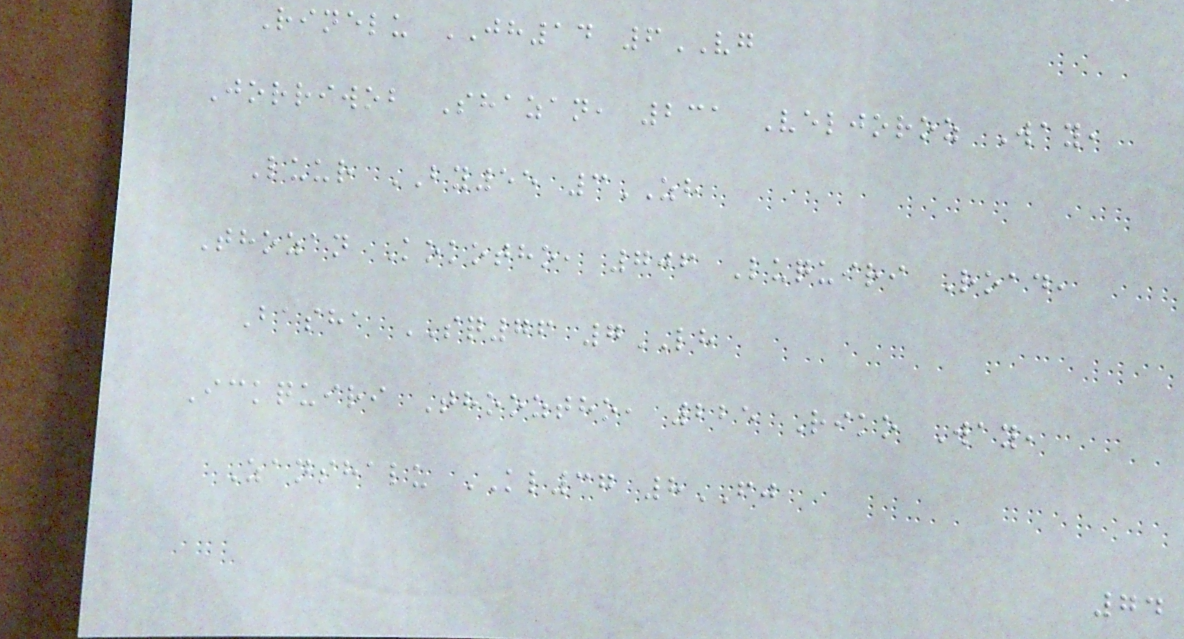Rinelu JH14 6VG
Jorriwob Shazan, 231 Veljoroz Way,
Luur BY55 3ZH
Thozan Kokotho, 706 Luquiri Road,
Basha SQ76 7LH
Ickquiri Thooztho, 225 Riko Way,
Zanshalu KL37 8FJ
74
